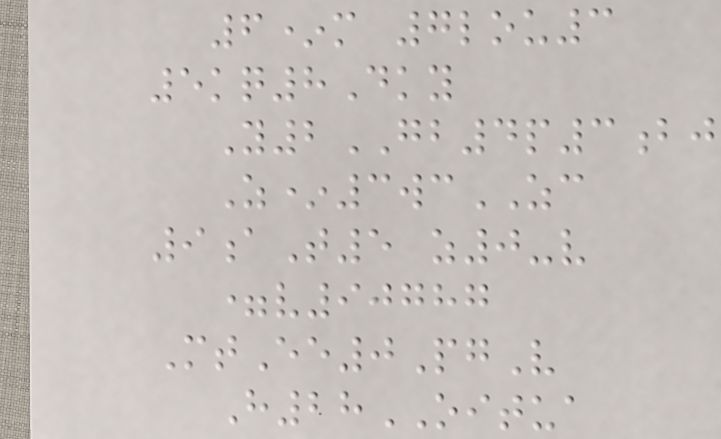6*m 7lou3
5kq8Dky
Y2GB4p3bj
Z*3wcZC
9aT5 z0-v
=v90787
MtEe0PgV
H28OITUA
